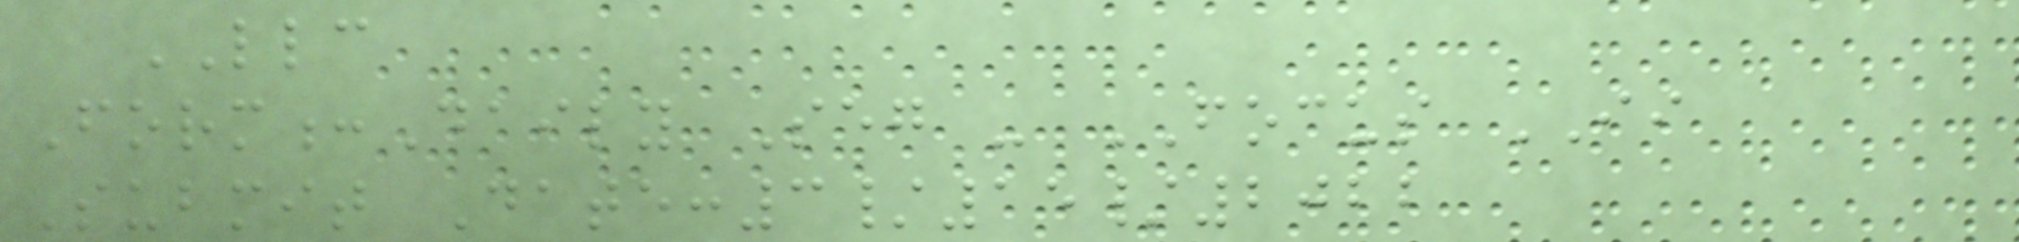LLC
Form:Daily Seg - FOCUS II
Submit Date:3/15/2022
